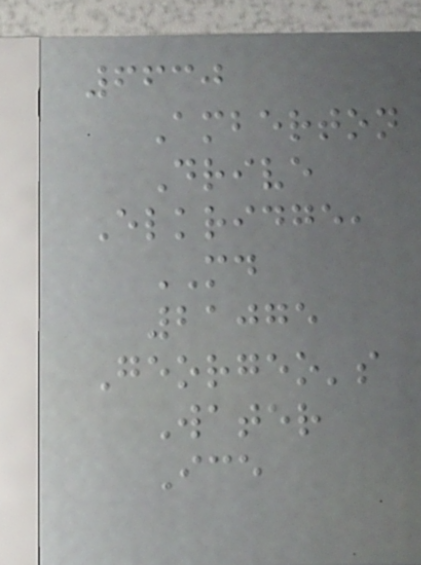6630
Amberton
Drive
Elkridge,
MD
21075
Georgeo's
Water
Ice
